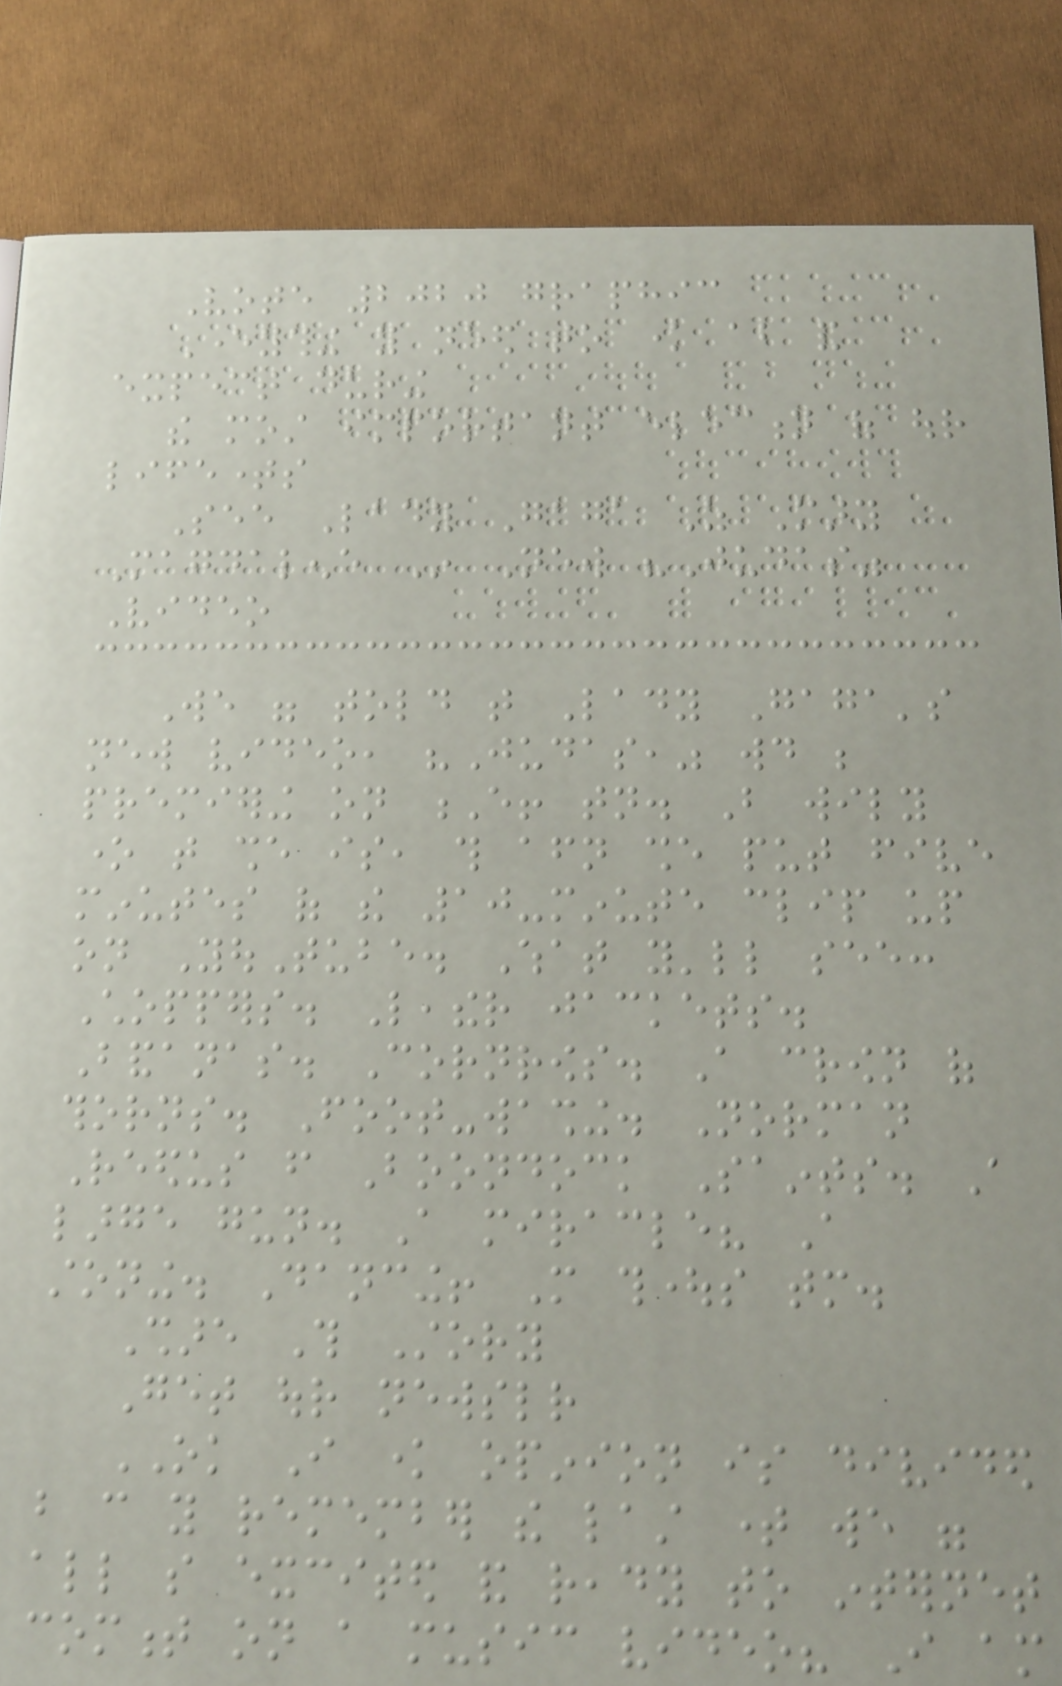Vote 2020 graphic
Everything you need to know about and
expect during
the most important election of our
lifetimes
See Lady Gaga As Mary
Magdalene In New "Judas"
Video
We were told that Lady Gaga's
new video, "Judas," would be
premiering on E! tonight. But wily
one that she is, this afternoon she put five
minutes of the 10-minute clip up
on YouTube. What you'll see:
Choppers. Leather jackets.
Bandanas. Cornrows. A crown of
thorns. Foot-washing. Norman
Reedus from Boondock Saints. A
large gun. A miracle? A
stoning. Dancing! More thoughts tomorrow.
Share This Story
Get our newsletter
OK I know opinion is divided
but can you remember the last time we were
all so excited and ready to internet
comment on a music video? I am
